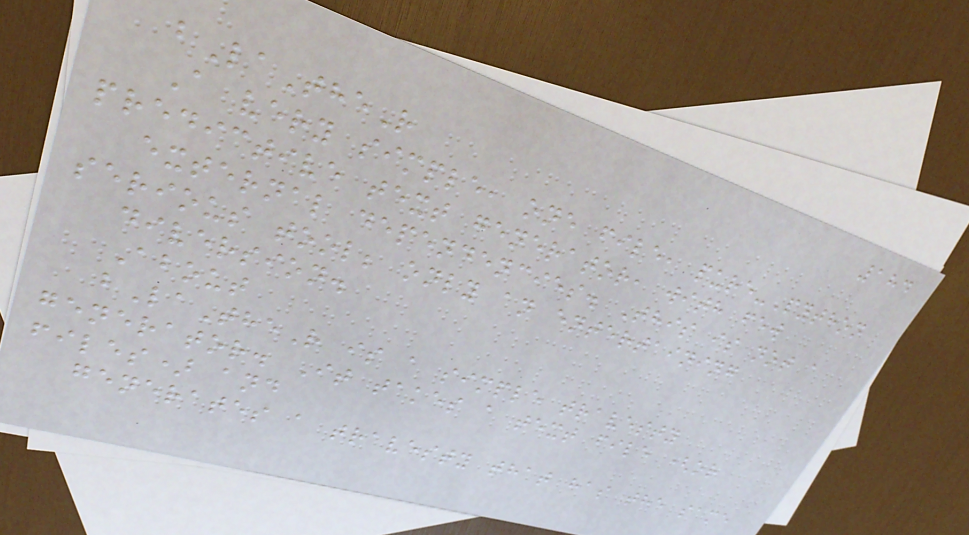184
bLaTheR
A very simple, one file, pure-Python
predictive text generator, with few
external dependencies. This is not a
serious tool; only an entertaining
diversion.
About
bLaTheR is a simple travesty
generator. It takes a text file (or
files) and
generates a travesty that has the same
